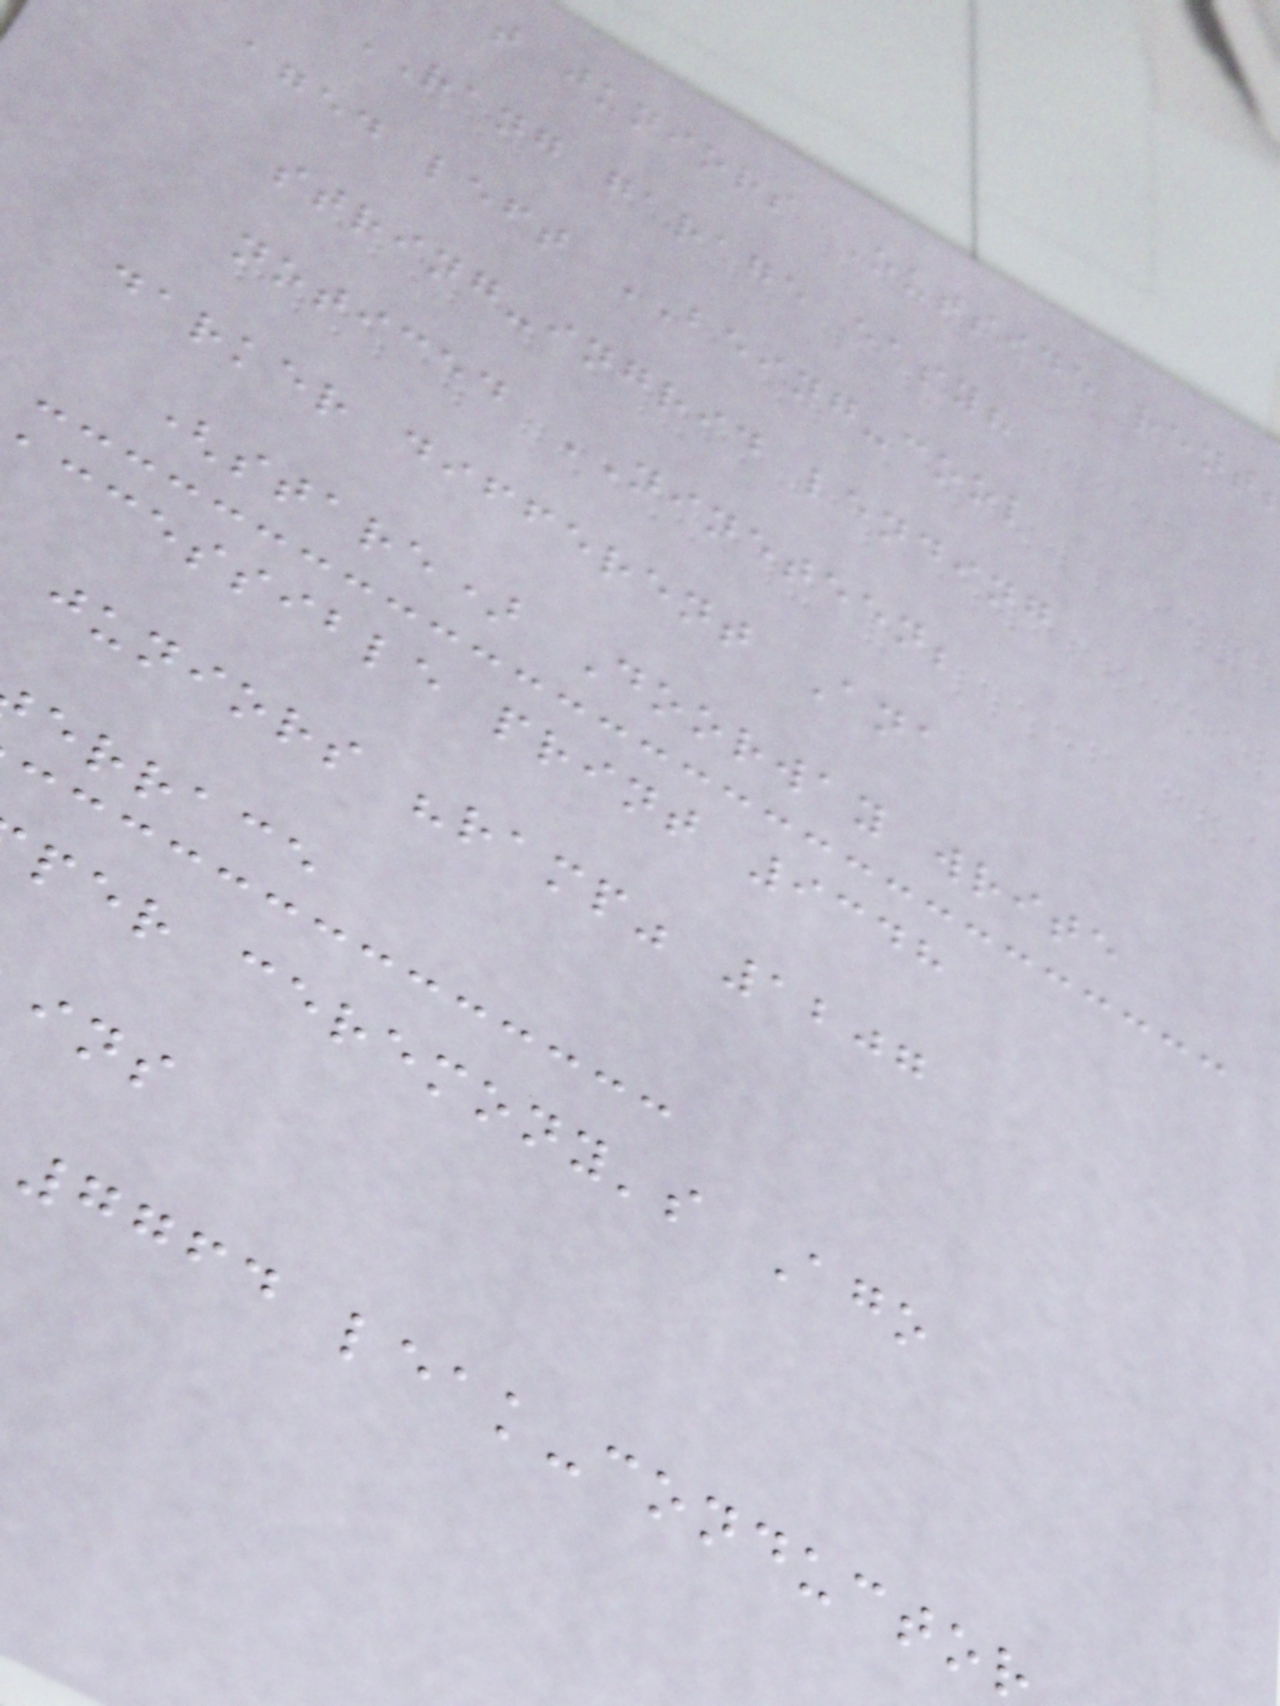t juniors Outside rent
RANG garage easy?
aged left BEING-cool
string-ingrid lending
noticed NINETEEN;
darker different Ana
(stare) Doorway write
accessible print 9348
juniors "ramp" 1207
errace
per ceremony's Ago
7764 leak-conductor
